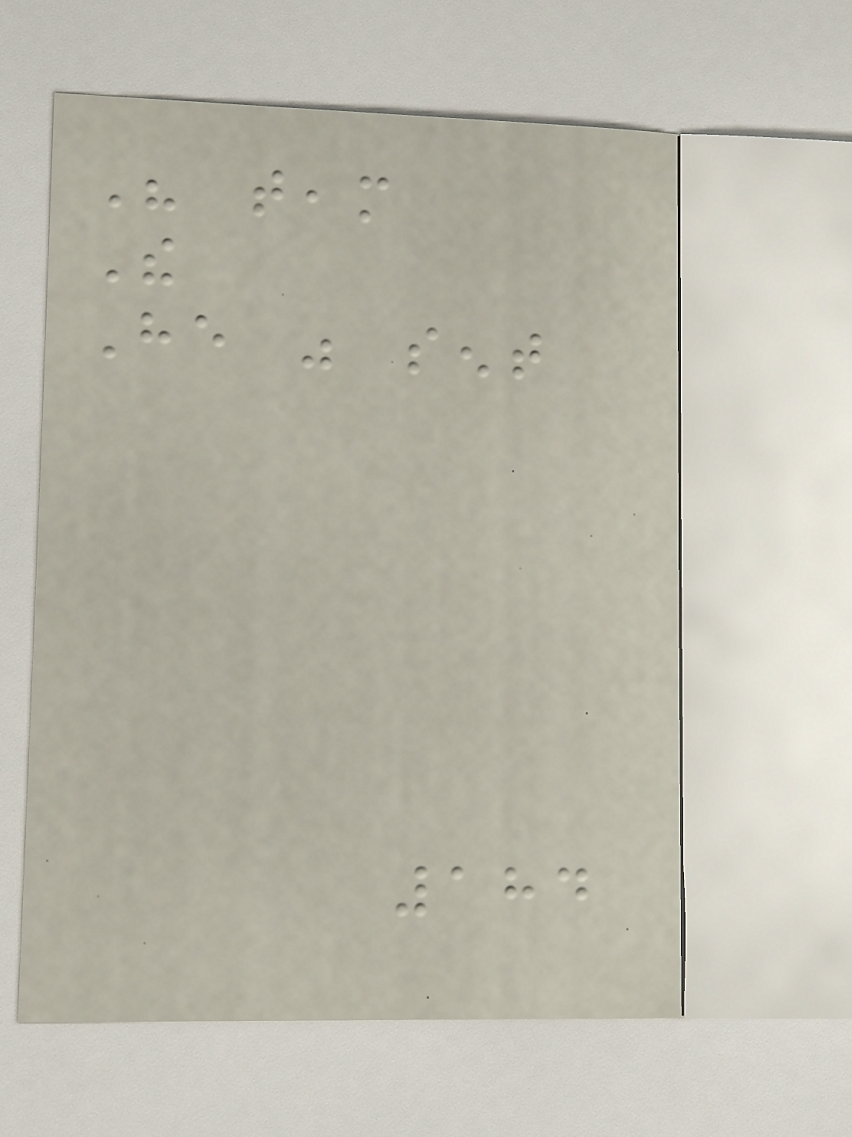His team
The
He was sent
184
